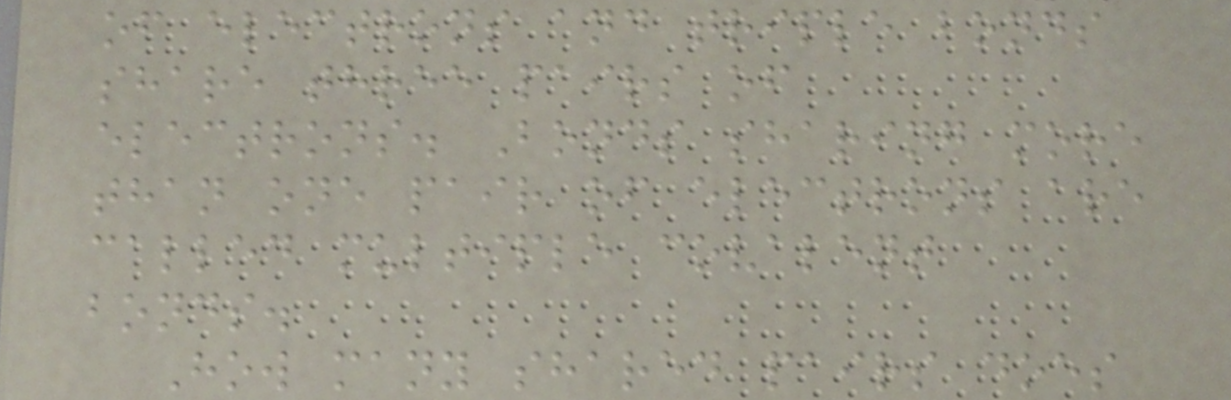of electrons and triple bonds
share three pairs of
electrons. Bonds sharing more
than one pair of electrons are
called multiple covalent
bonds.
How many shared pairs does
